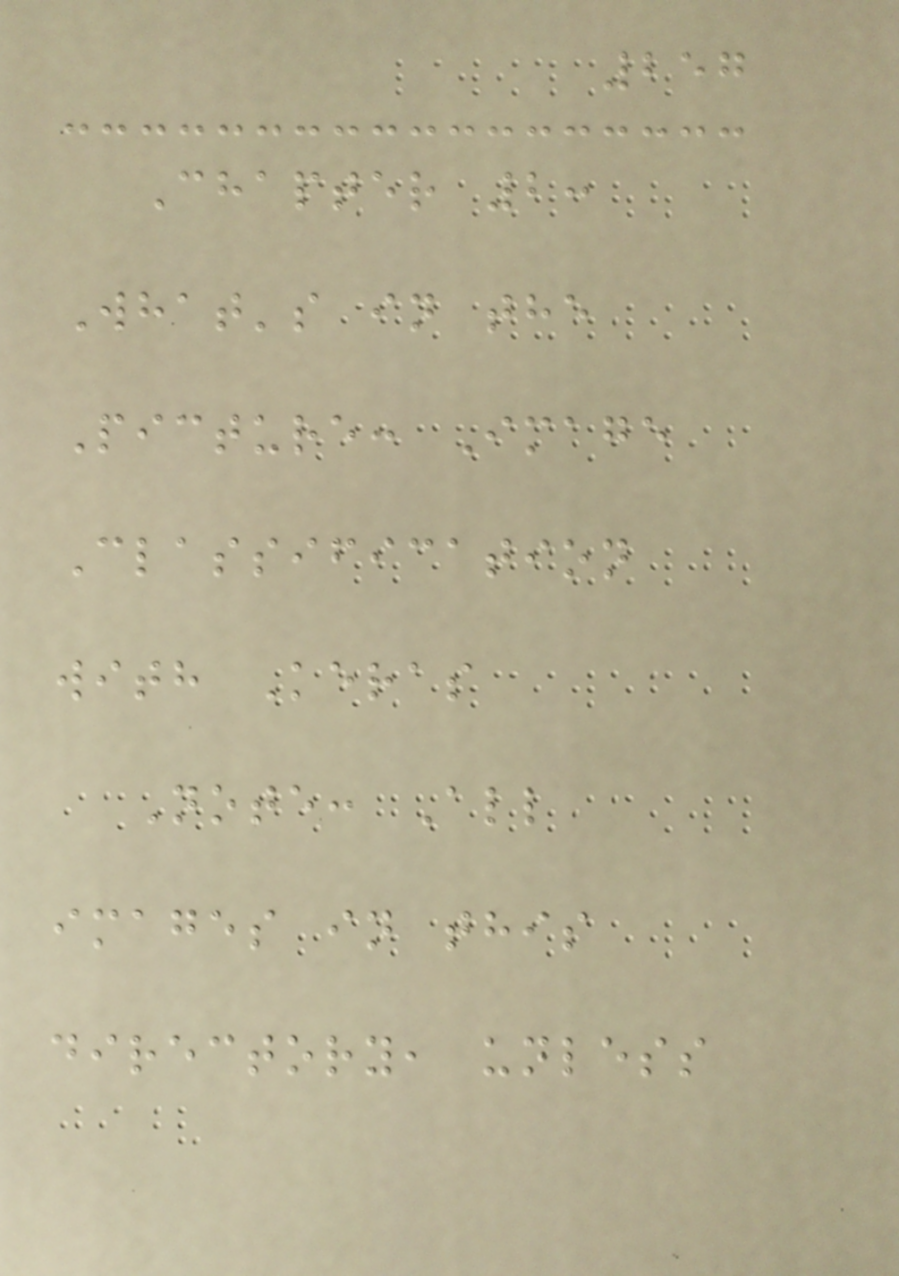257
Chapter 2:
What's in the
Picture: Image
Classification
with Keras
Note: All
images in this
directory, unless
